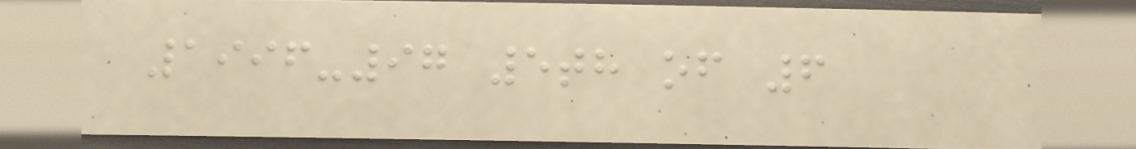1996-97 5th of 6
